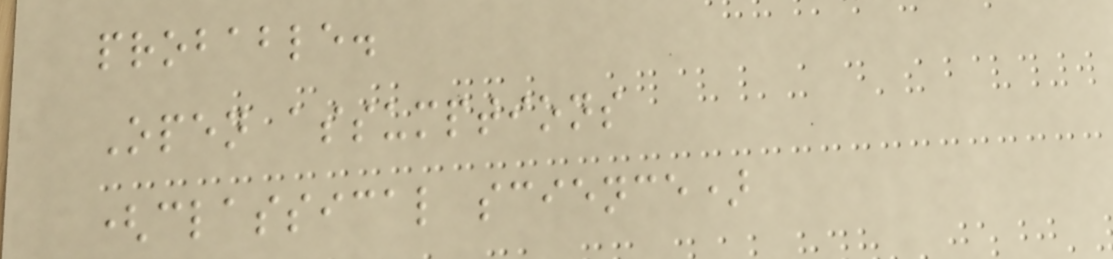probable.
Open assumptions
(classical science)
